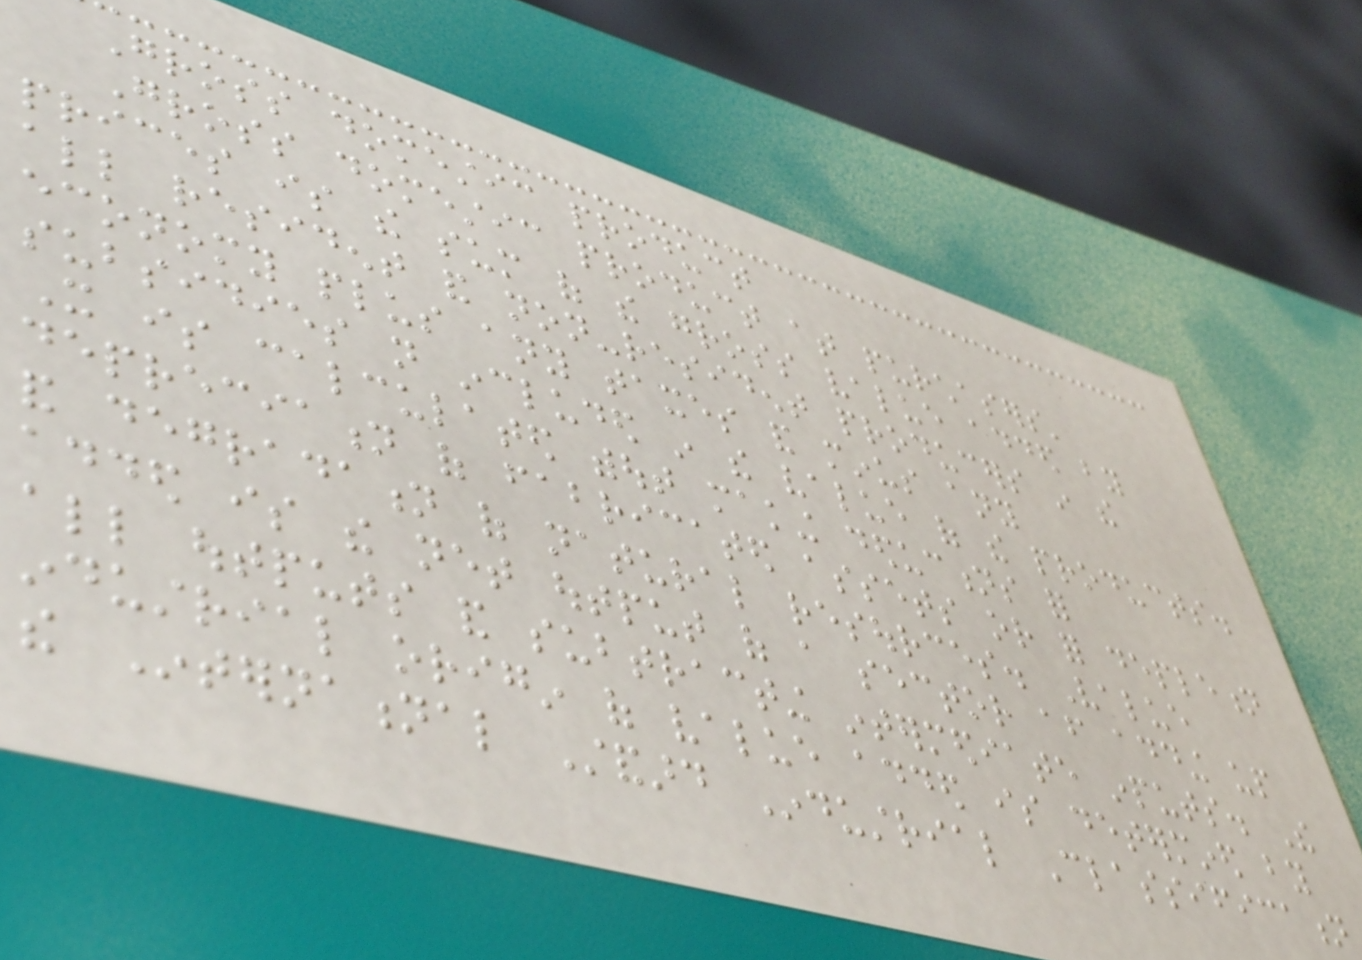Gross domestic product
Gross domestic product at purchasers'
prices is the sum of the gross value added by
all resident and non-resident producers in the
economy plus any taxes and minus any
subsidies not included in the value of the products.
It is calculated without making deductions for
depreciation of fabricated assets or for depletion
and degradation of natural resources. Value
added is the net output of a sector after adding up
all outputs and subtracting intermediate inputs. The
industrial origin of value added is determined by
the International Standard Industrial Classification
